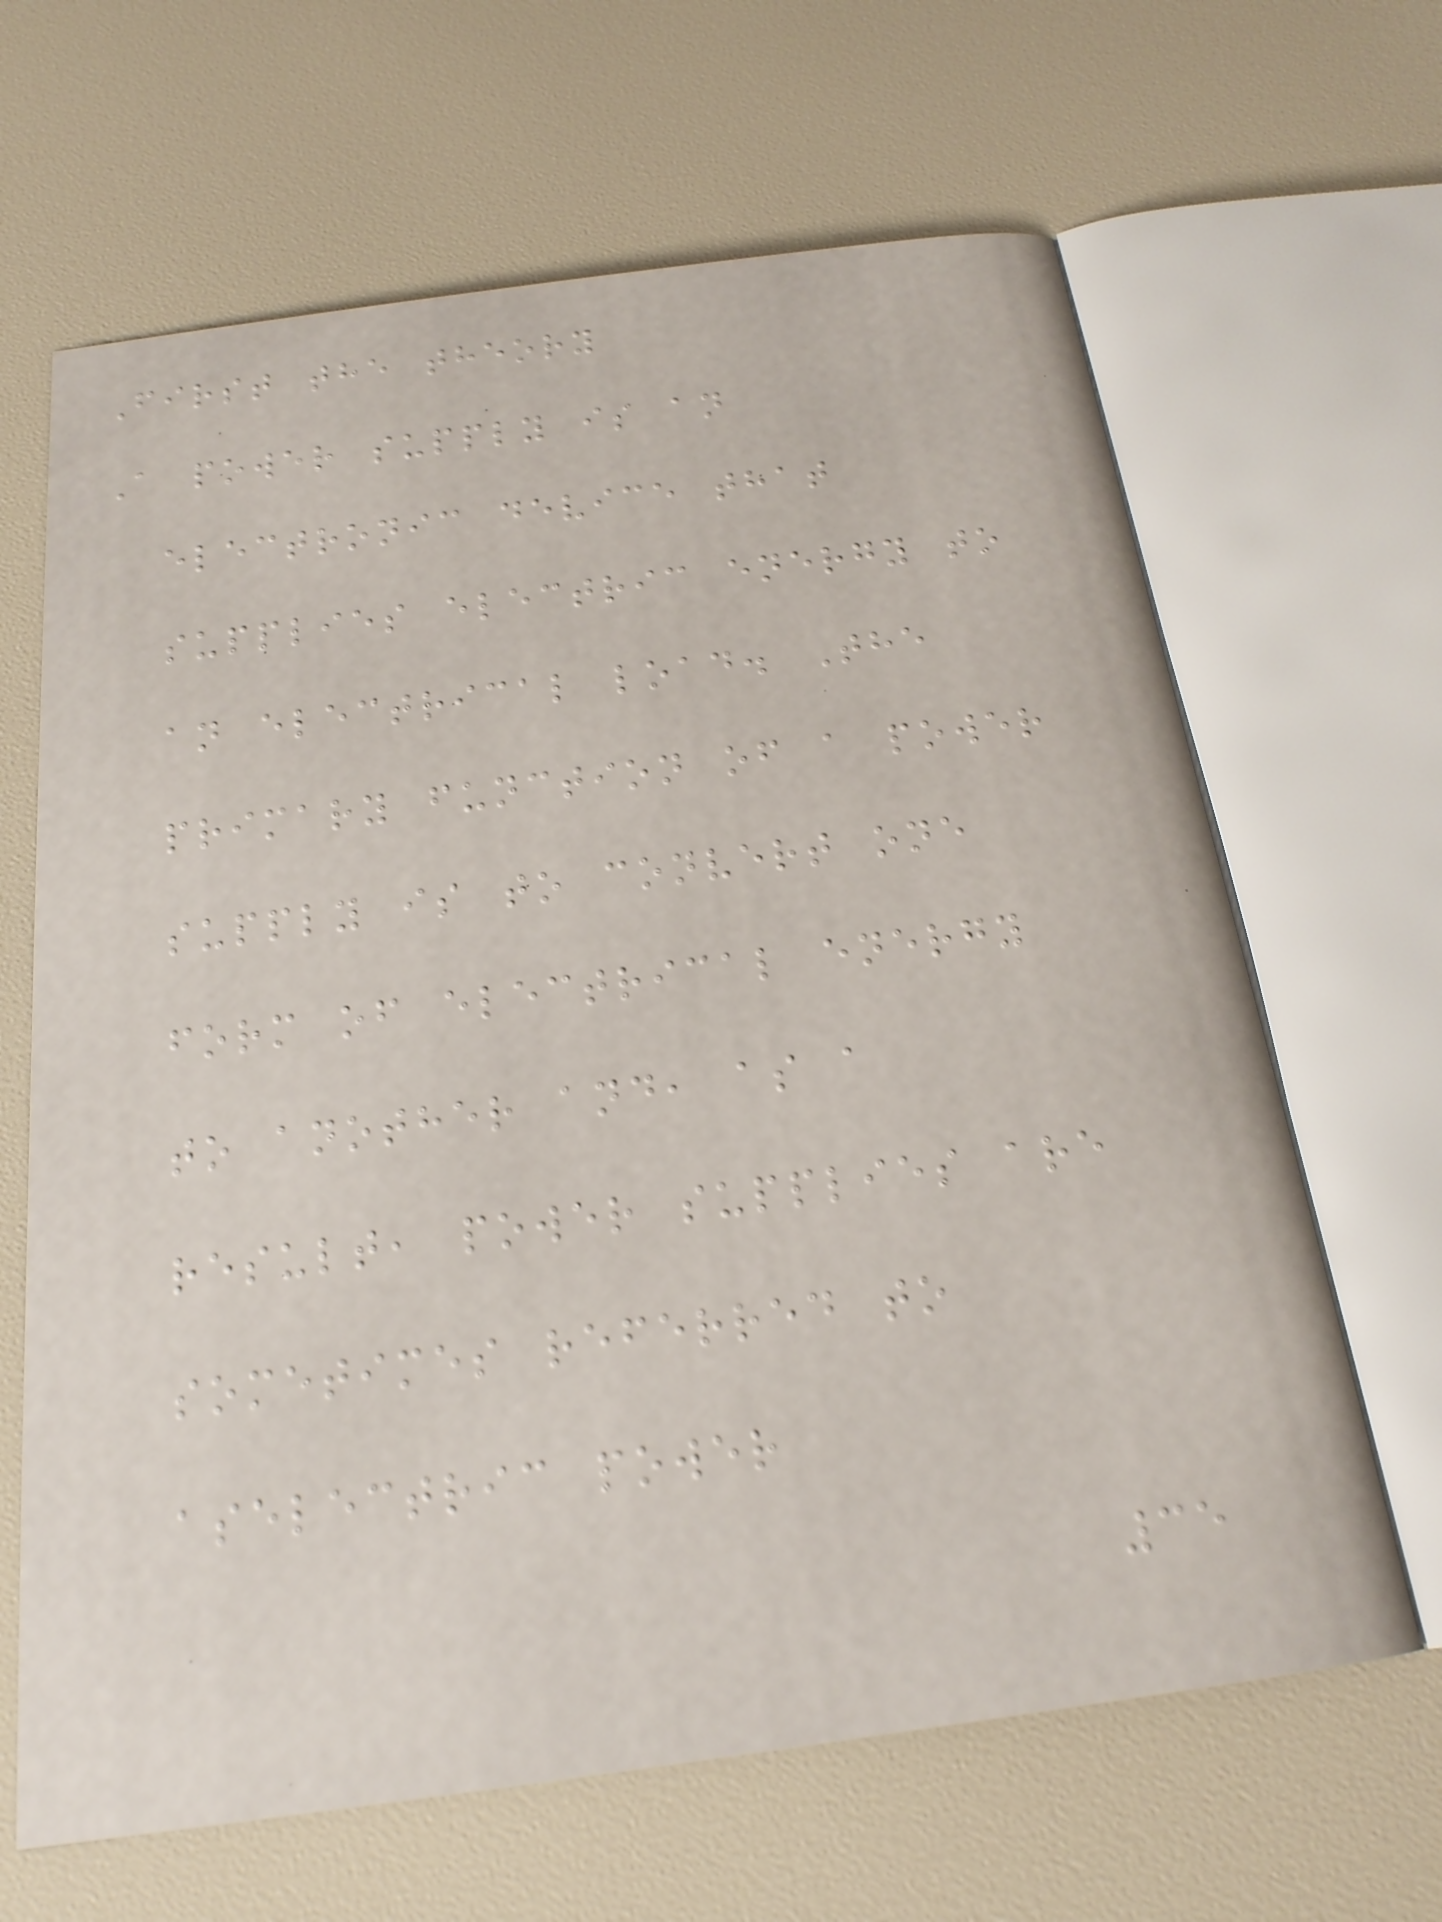First the theory
A power supply is an
electronic device that
supplies electric energy to
an electrical load. The
primary function of a power
supply is to convert one
form of electrical energy
to another and, as a
result, power supplies are
sometimes referred to
aselectric power
35
